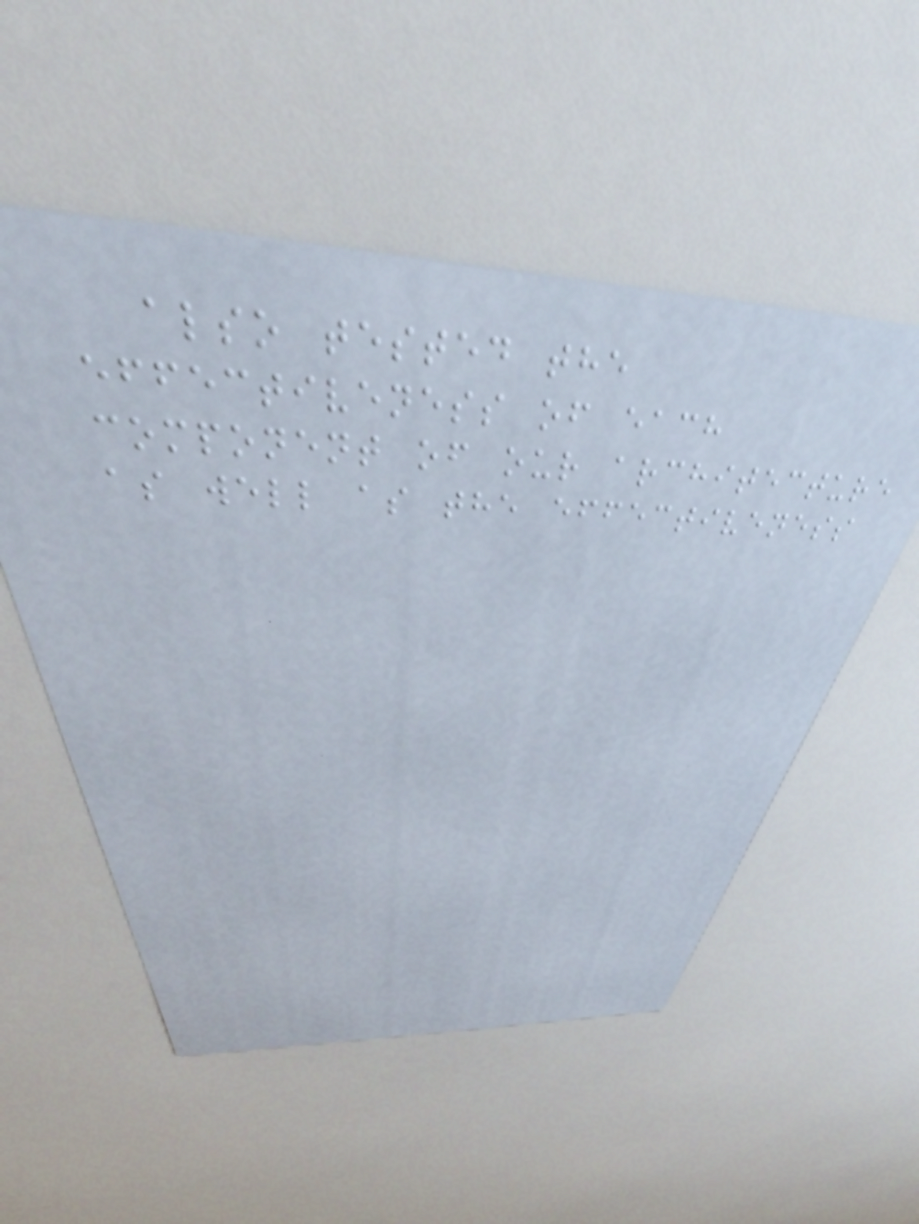also tested the
effectiveness of each
component of our architecture
as well as the effectiveness
